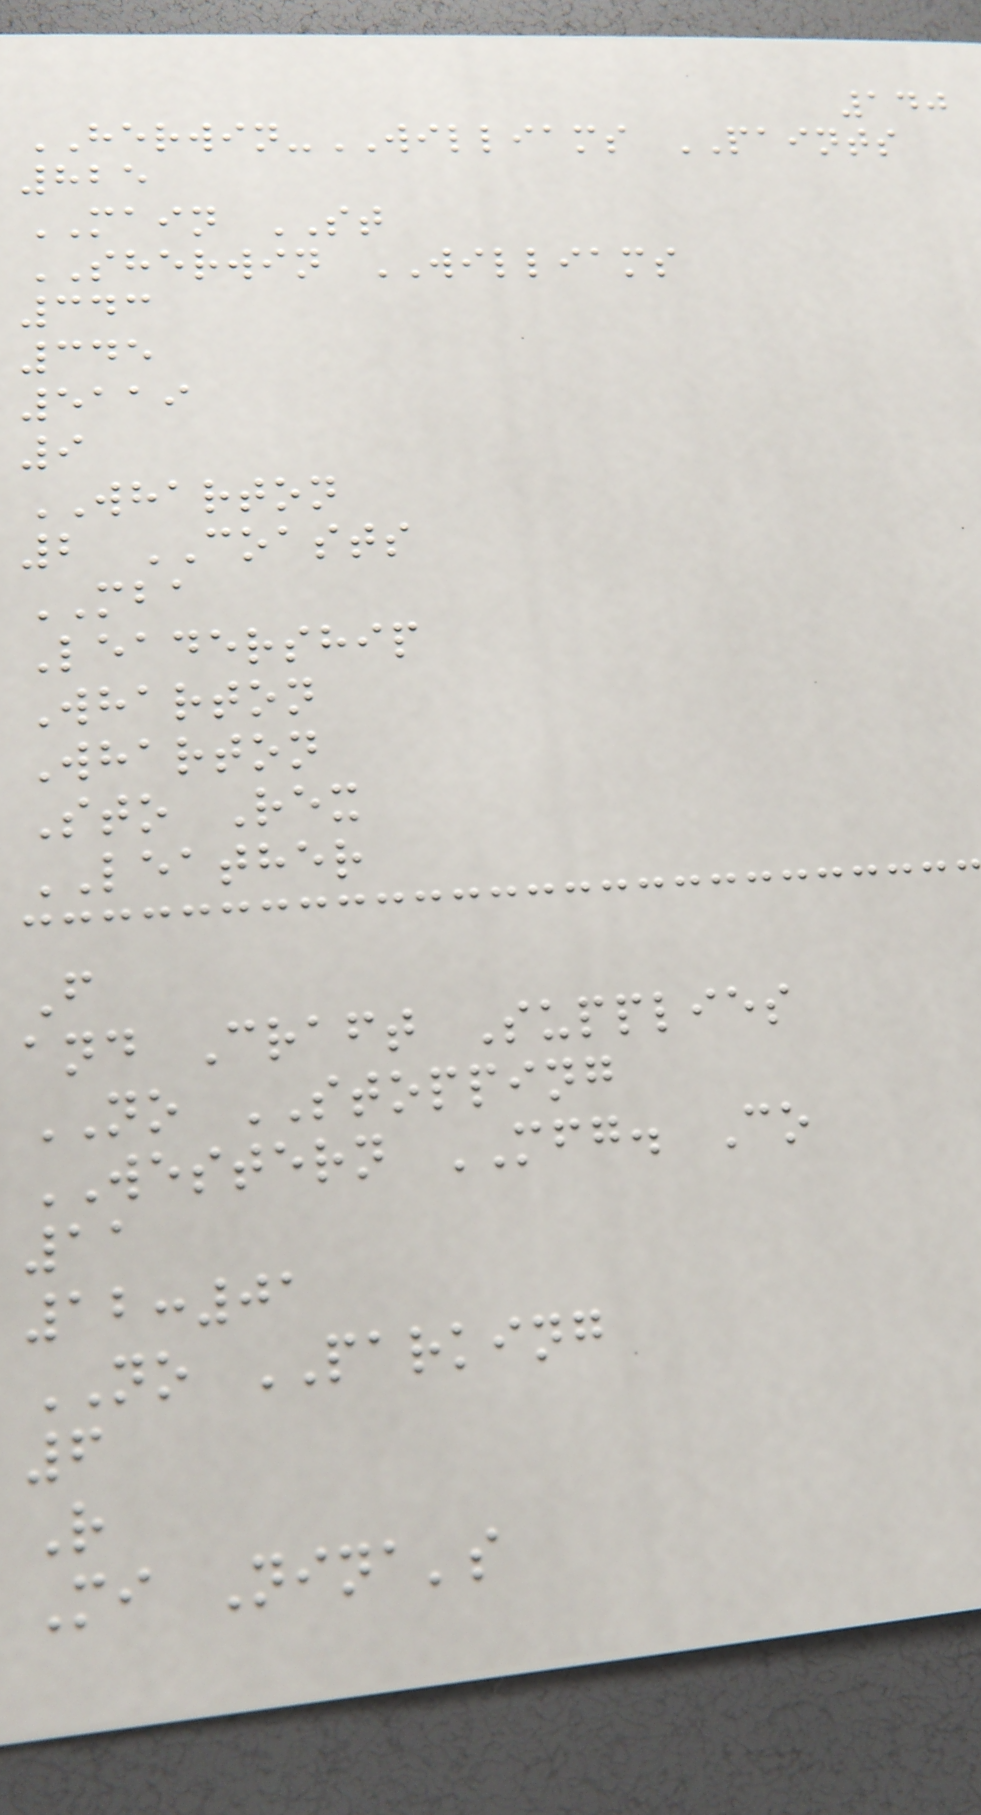140
HERWIN-WILLIAMS PAINTS
825
MAIN ST
SHERWIN WILLIAMS
343
345
5119
9
WHARTON
2 COASTS
MBA
Leadership
Wharton
Wharton
Sto Rex
LEATHER
F
and Craft Supplies
NO STOPPING
WESTERN MFG. Co
11
12:01
NO PARKING
6
R
Mi Nina's
